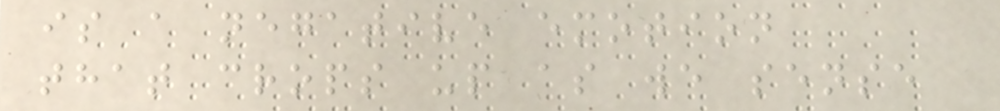is a negative emotion
that crops up as we sense
